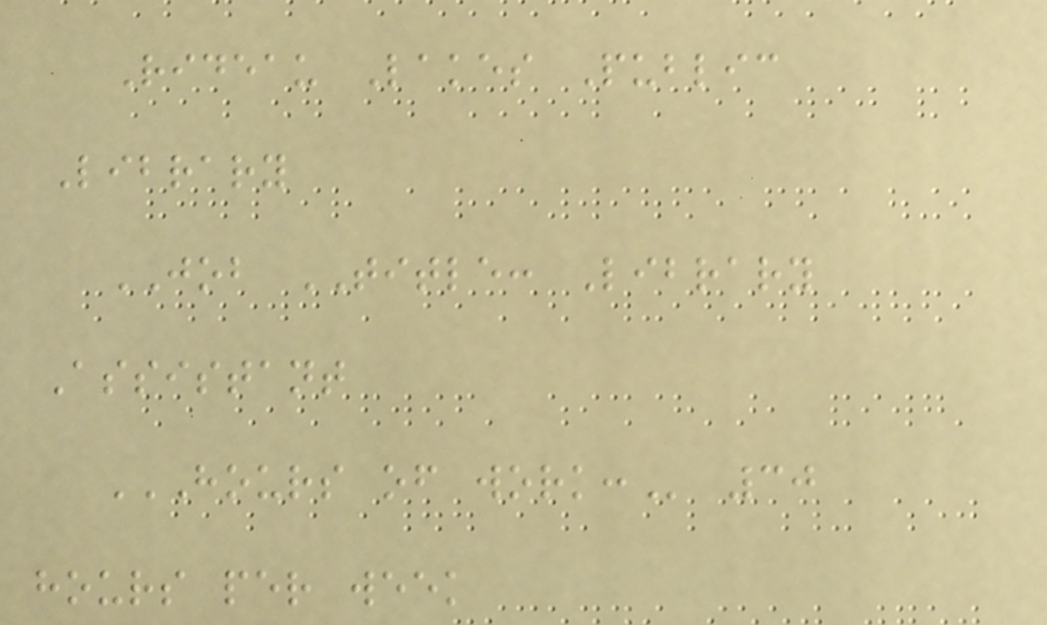Rideau Lakes Public
Library
JOB TITLE: Library
Assistant
HOURS OF WORK: 30
hours per week
